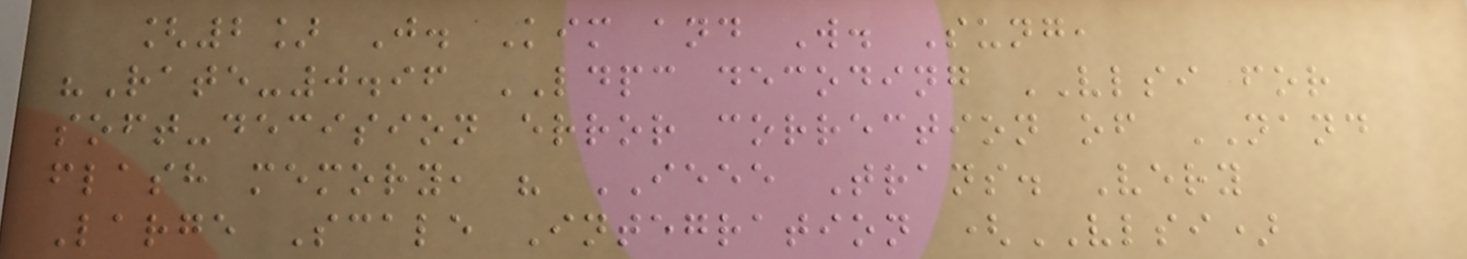[2] J. Kim and W. Sung,
"Rate-0.96 LDPC decoding VLSI for
soft-decision error correction of NAND
flash memory, " IEEE Trans. Very
Large Scale Integration (VLSI)
